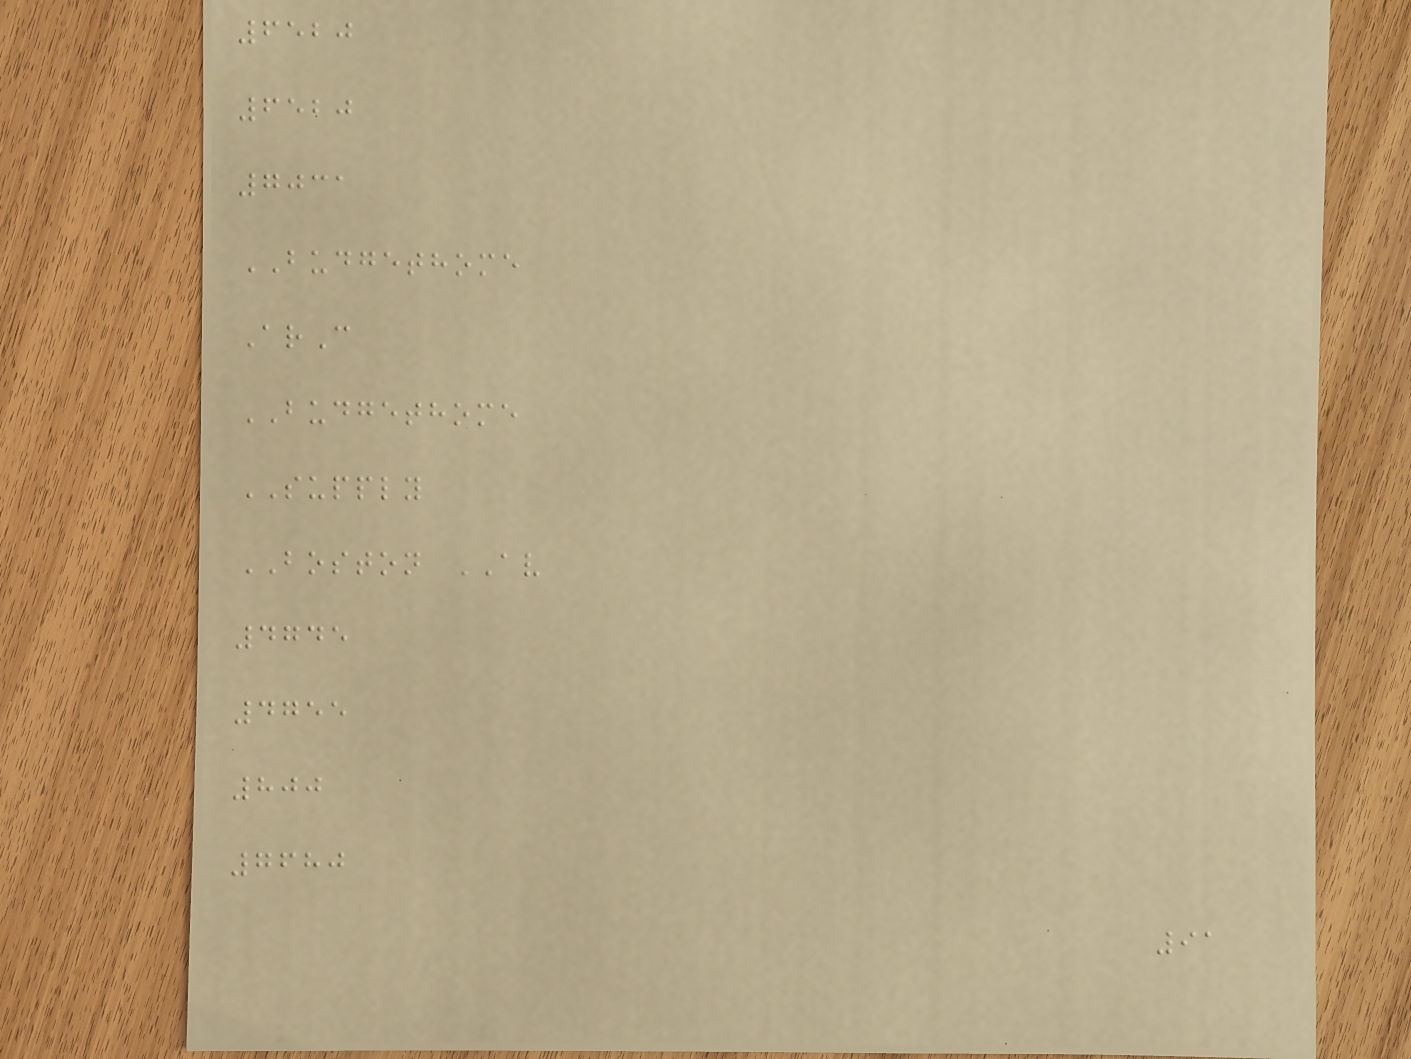6520
6520
7031
BUDGETHOME
ArC
BUDGETHOME
SUPPLY
BOSTON AV
4745
4755
800
7680
91
